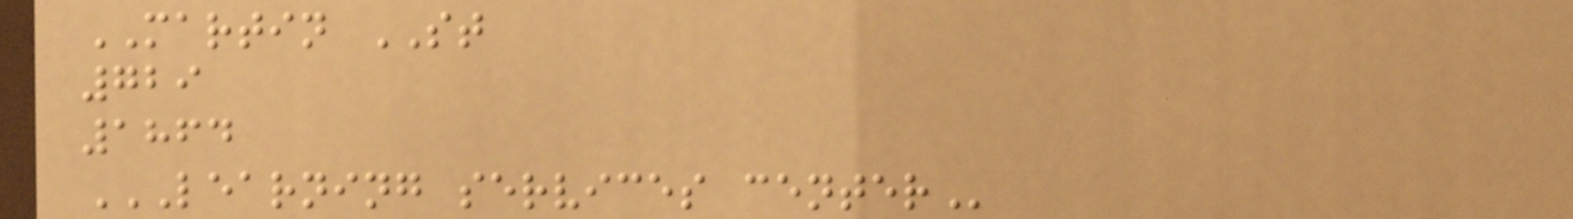MARTIN ST
729
1864
LEARNING SERVICES CENTER
